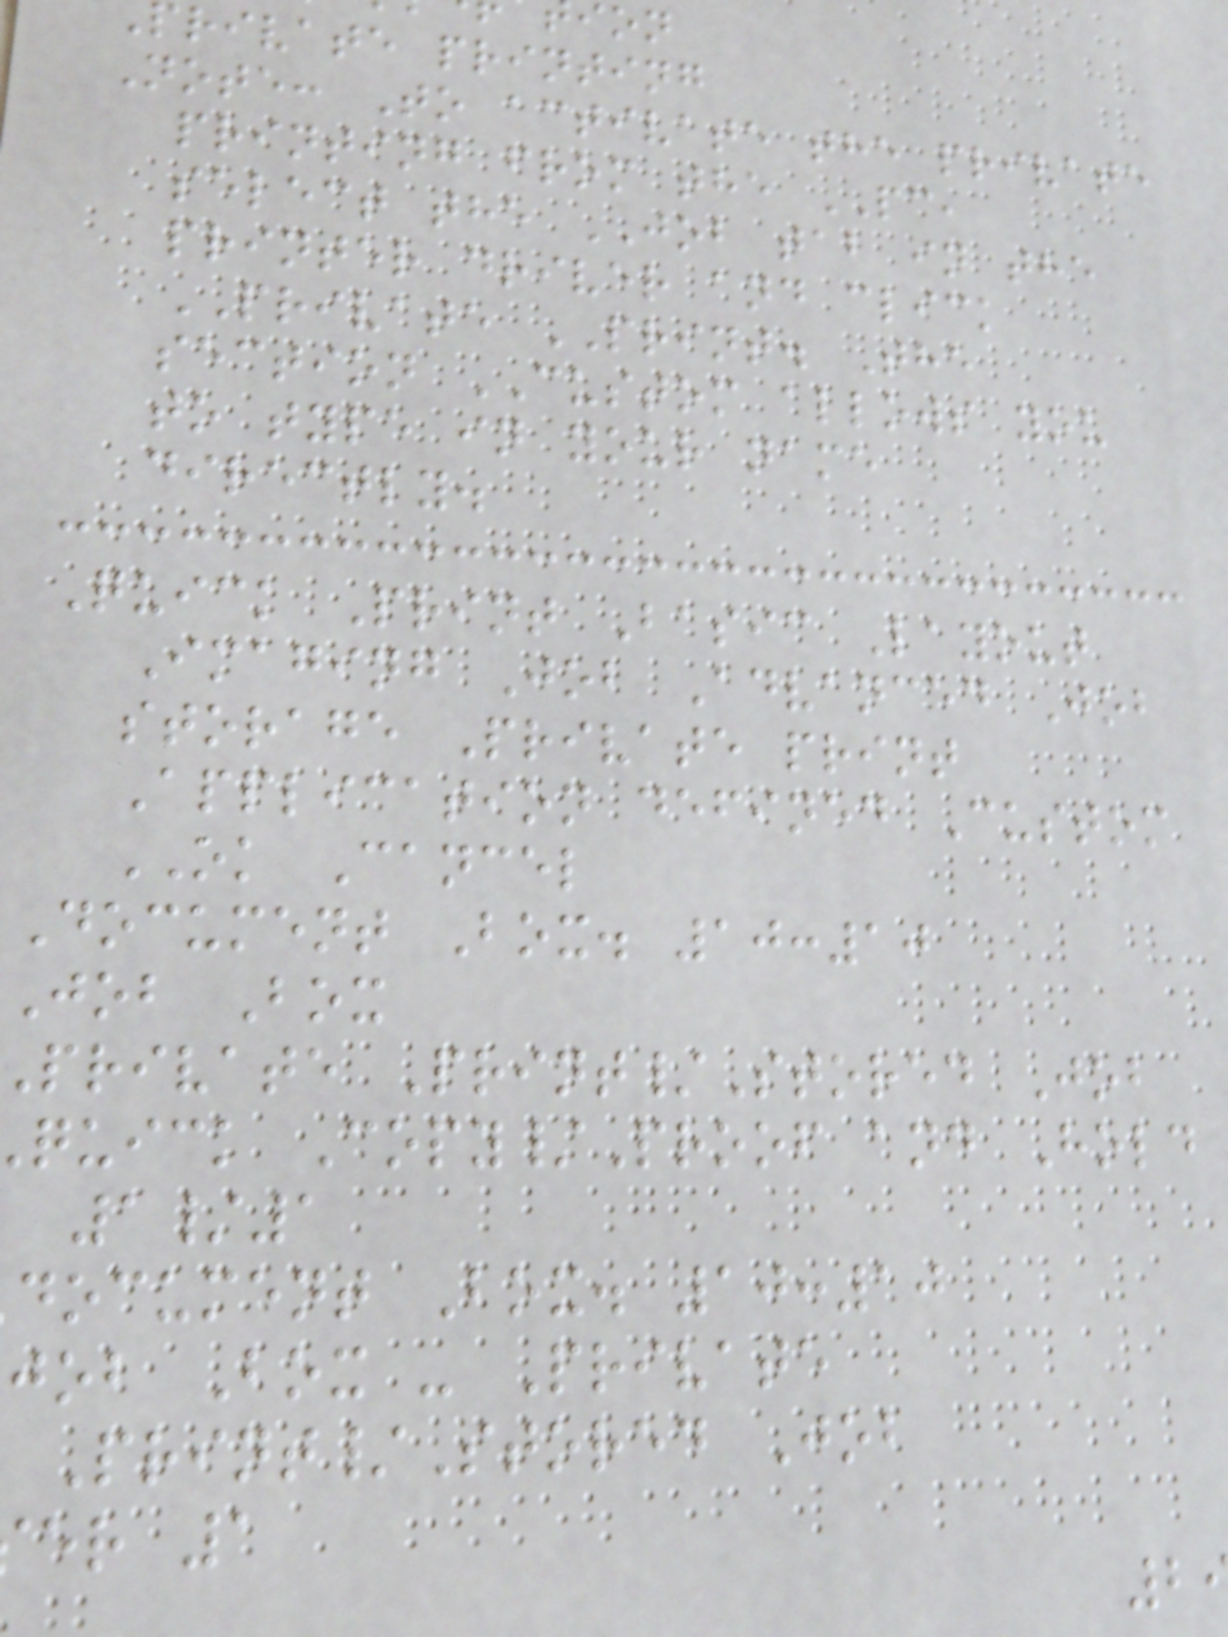rivate printing
Note: To activate the private
printing from the PC,
select the JOB tab in the
printer driver and click
PRIVATE PRINT. The
section CUSTOM allows you
to type in your name
directly.
Quick Print Basic Layout
Imaging Job Advanced Job
storage Private print
Application defined Custom
OK Cancel
Document Box. 10:10
Job Box
private Print/Stored Job
quick Copy/Proof and Hold
1/1
document Box. 10:10
job Box - Private
Print/Stored Job
er 1
